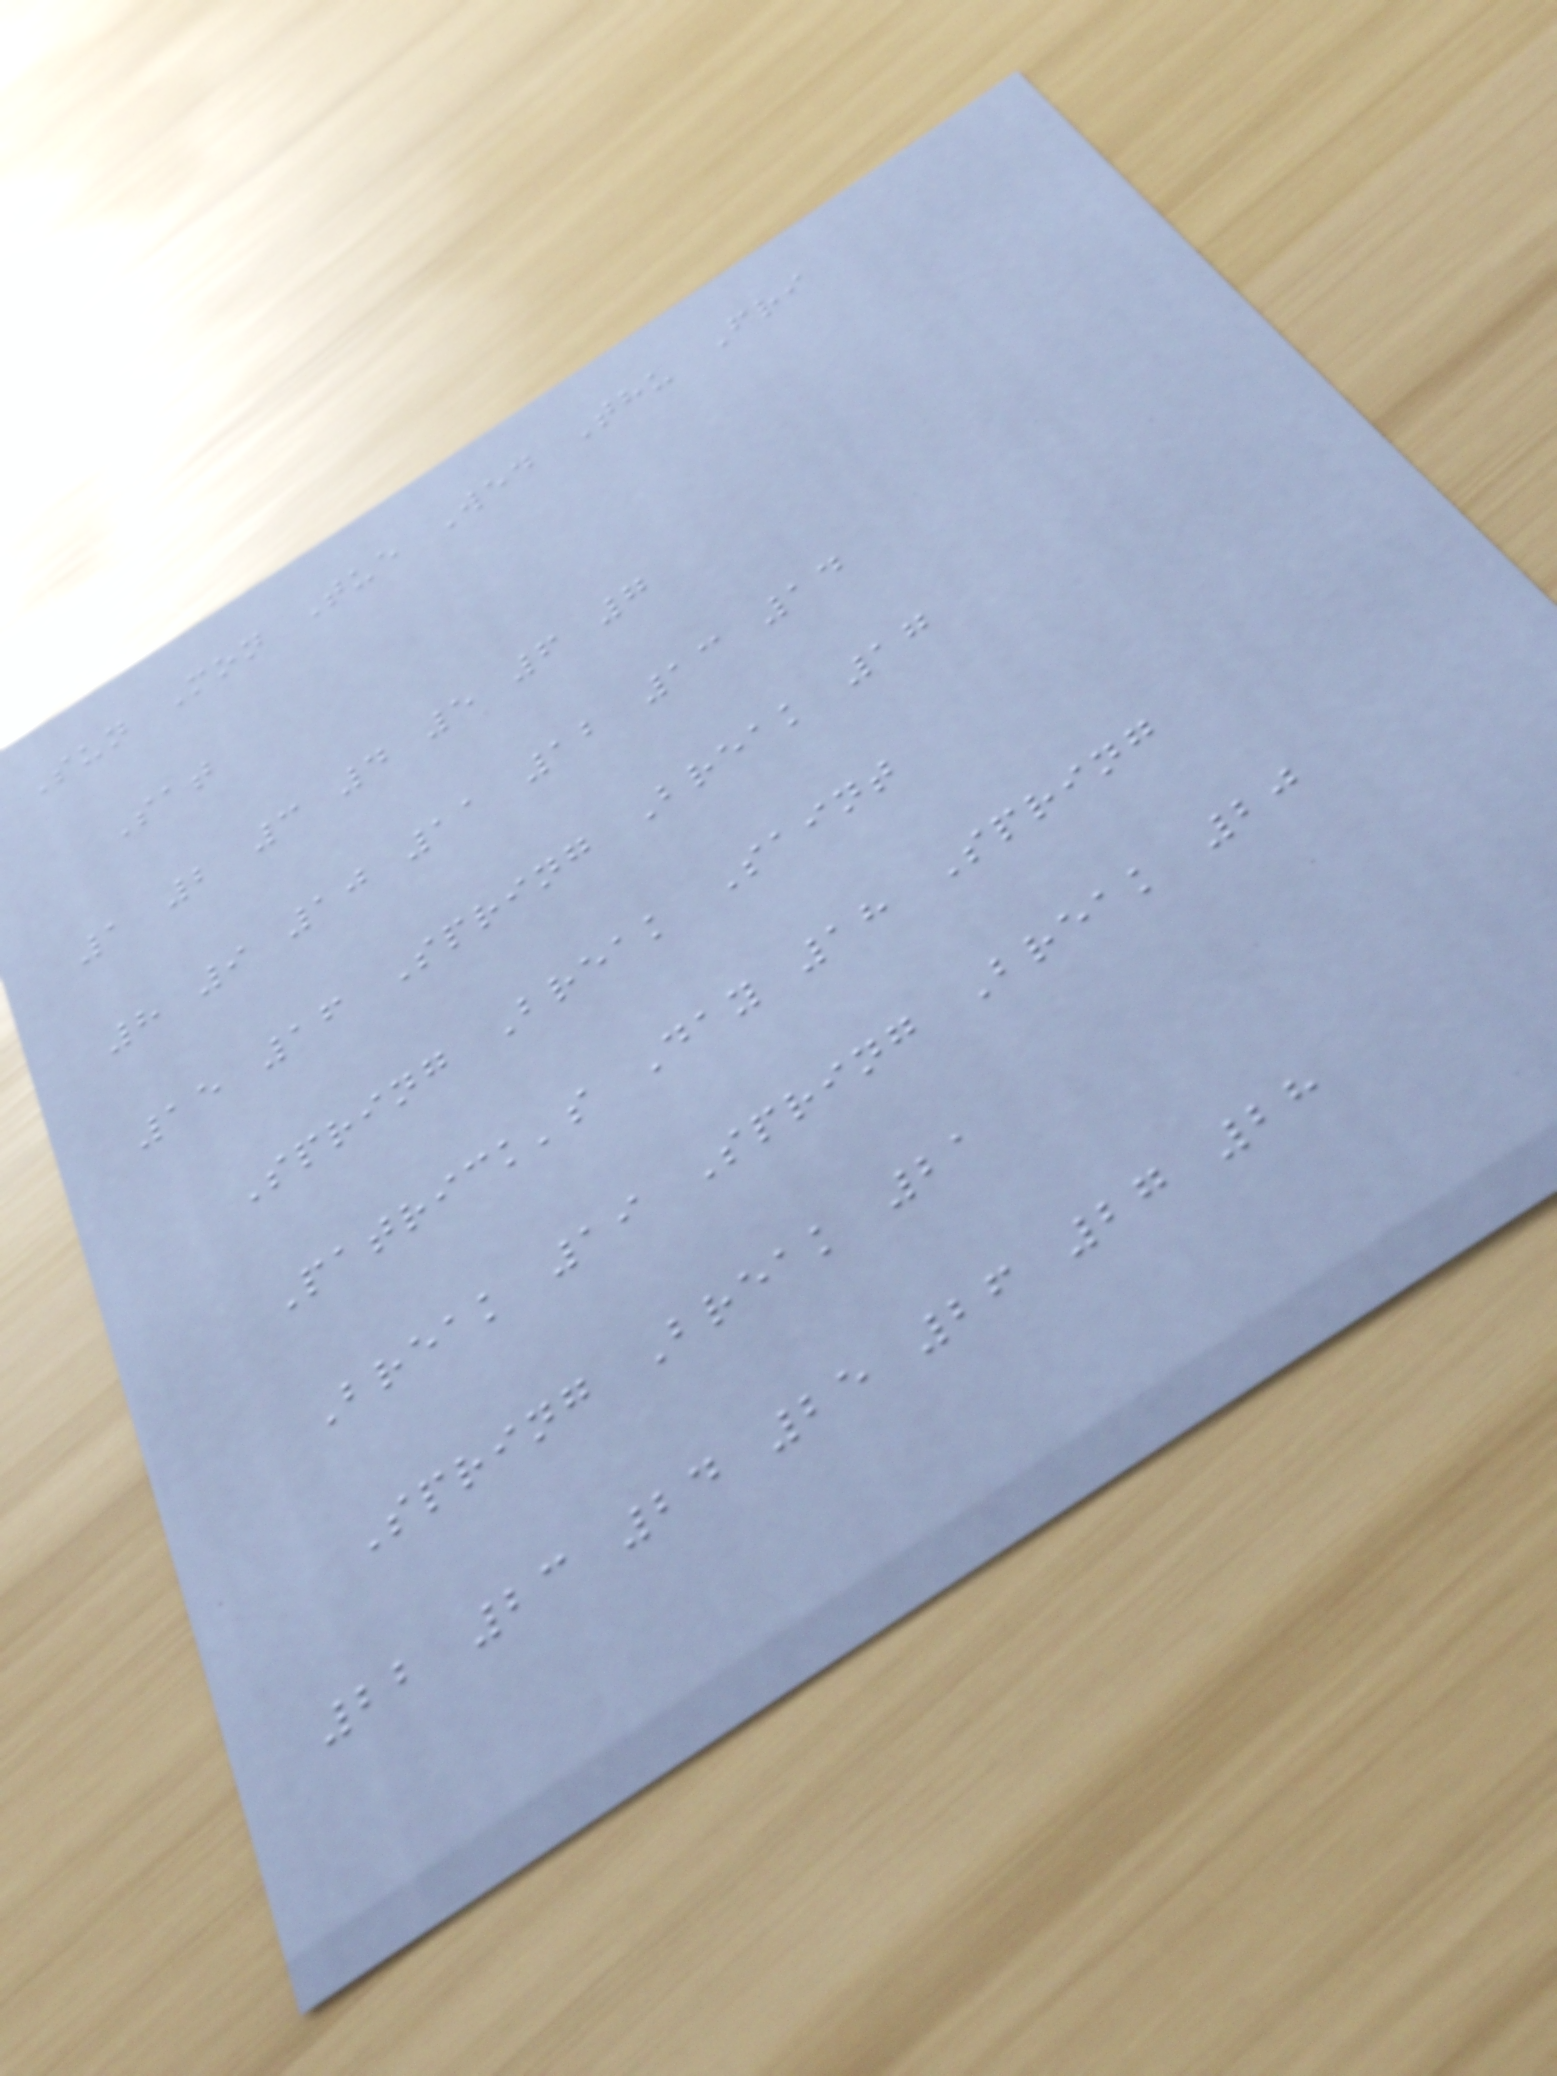Sun Mon Tue Wed Thu Fri
Sat
1 2 3 4 5 6 7
8 9 10 11 12 13 14
15 16 Spring Break 17
Spring Break Saint
Patrick's Day 18 Spring
Break 19 Spring Break 20
Spring Break 21
22 23 24 25 26 27 28
